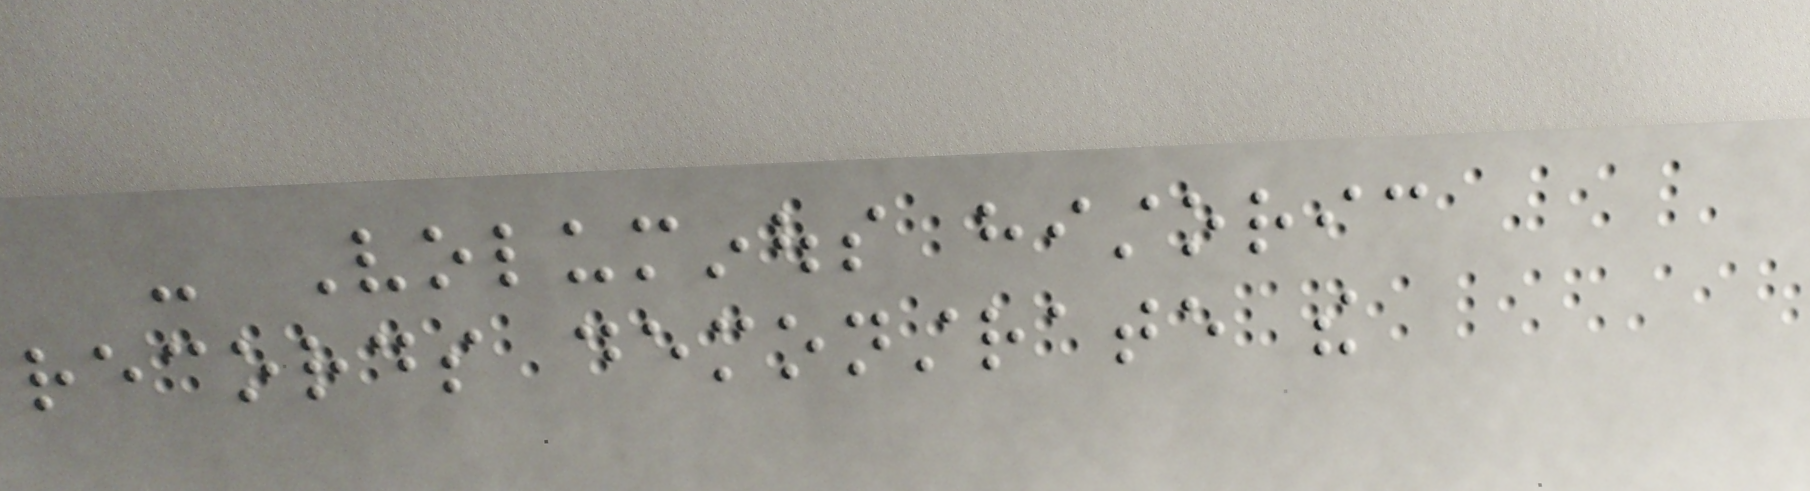- Voluminous historic
records demonstrate the
